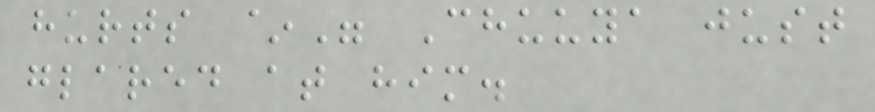hurts ~" Chuuya just
glared at him.
